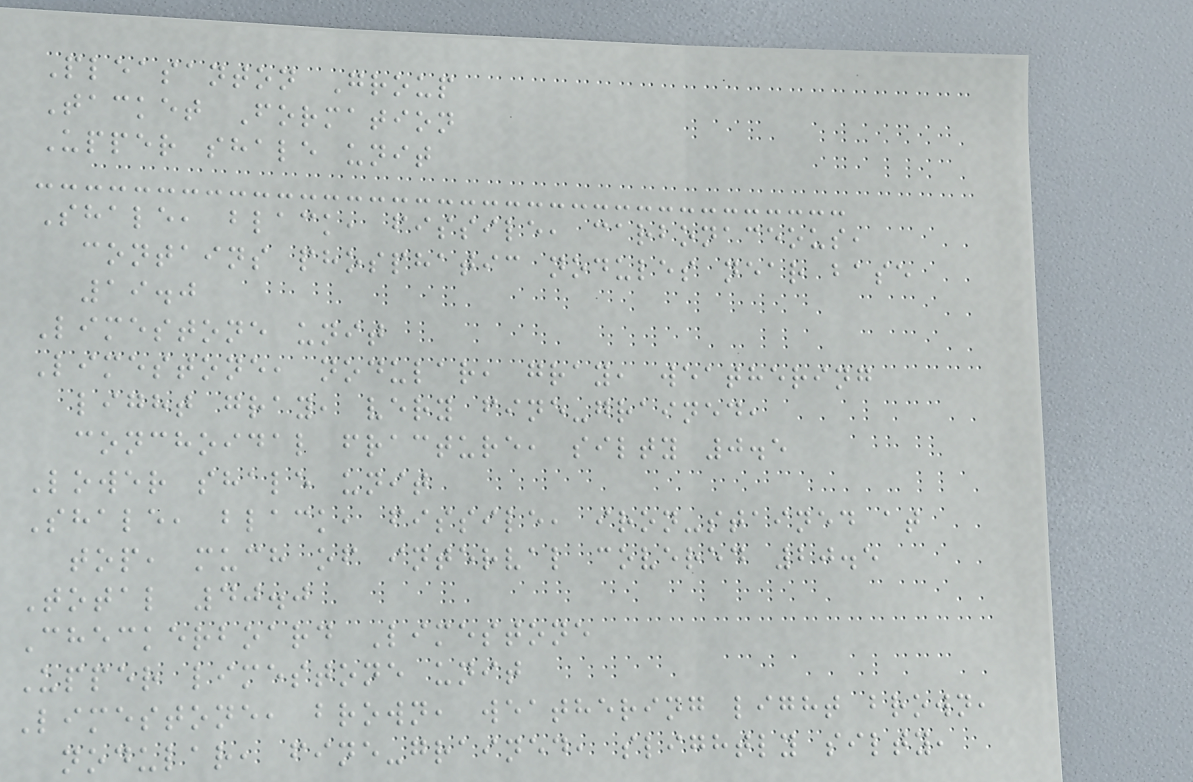Pleasanton Group
Tacket Formation
Upper shale unit
Shale, black, fissile, carbonaceous,
contains phosphatic nodules near base
19.0
Limestone unit
Limestone, nodular, gray, weathering
light gray, very fine-grained,
conchoidal fracture, silty 0.5
Lower shale unit
Shale, black, fissile, iron-stained at
top, much of interval covered 20.5
Total 40.0
Checkerboard Limestone
Upper limestone unit
Limestone, brown, weathering light brown,
nodular, fine-grained, slightly silty,
